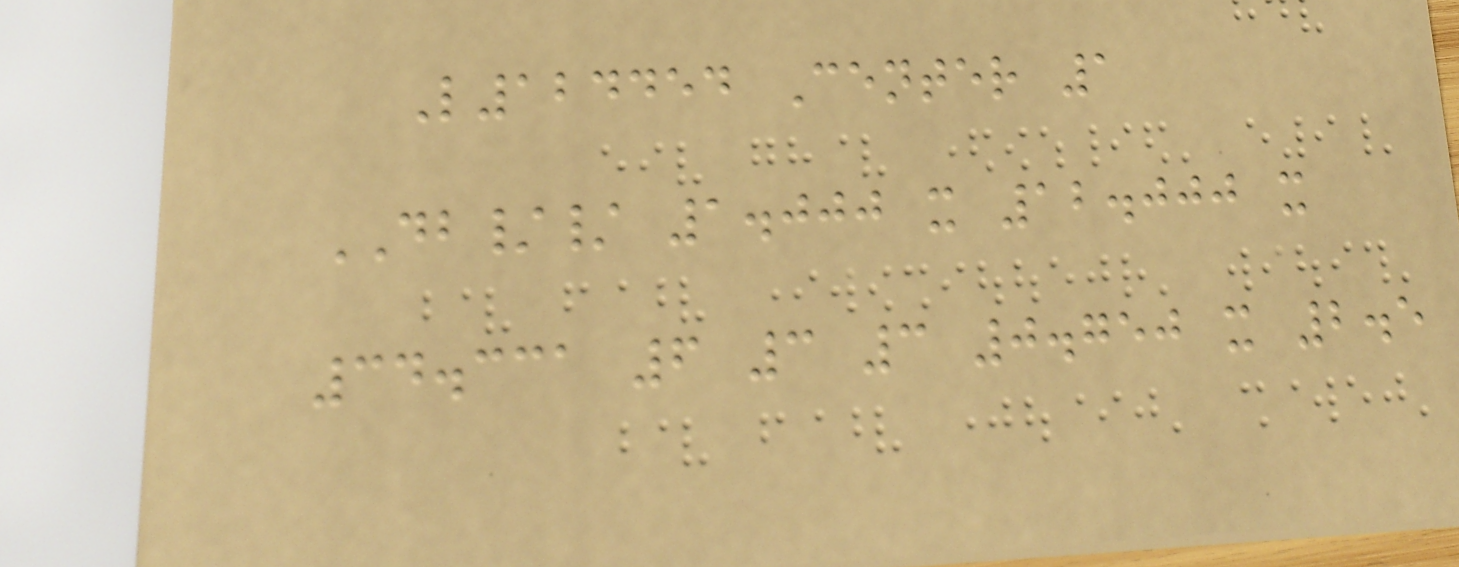L124454 Center 1
DB// 1.000 x 12.000 x
34.331 6 3 3 0.750 x 2.5
